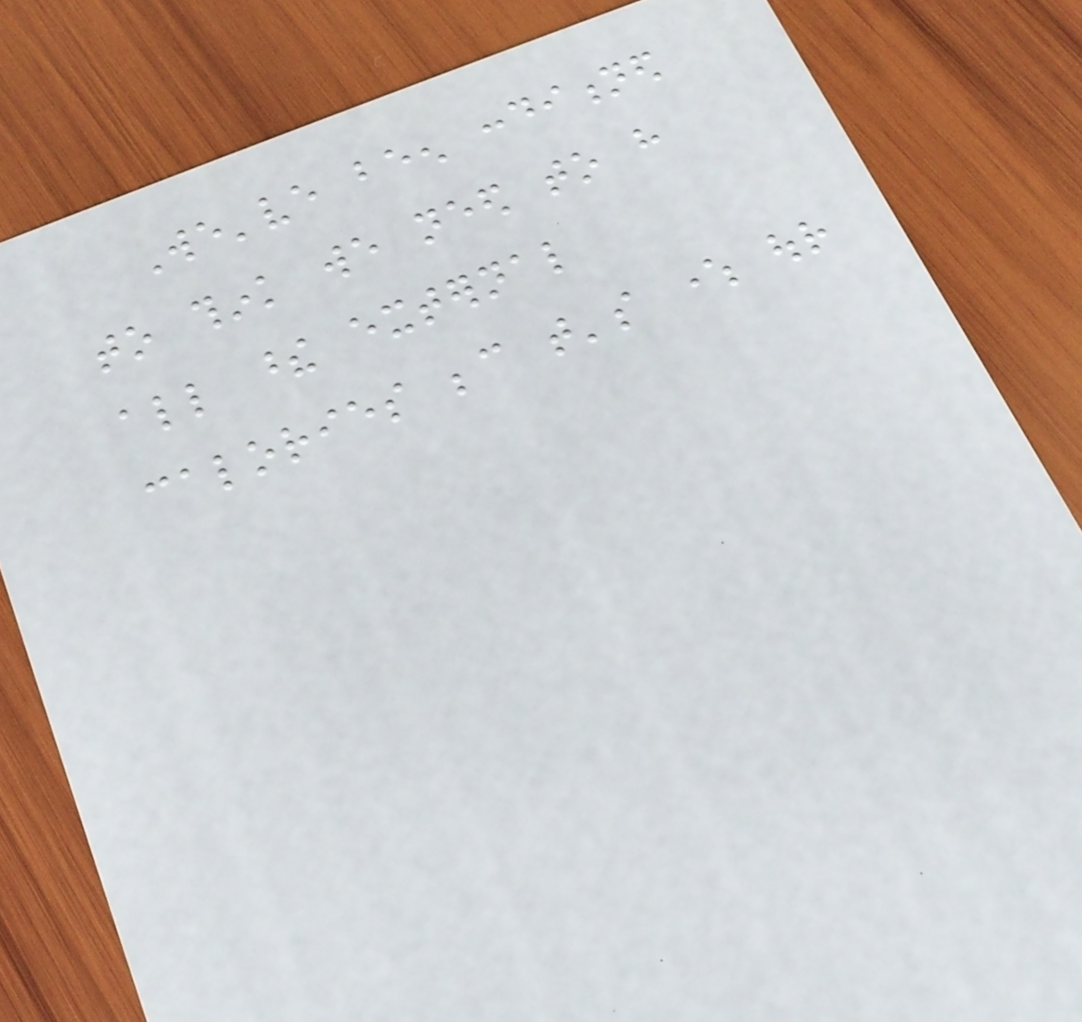We've been conditioned
to think we need to have
all these external
calories because that's where our
